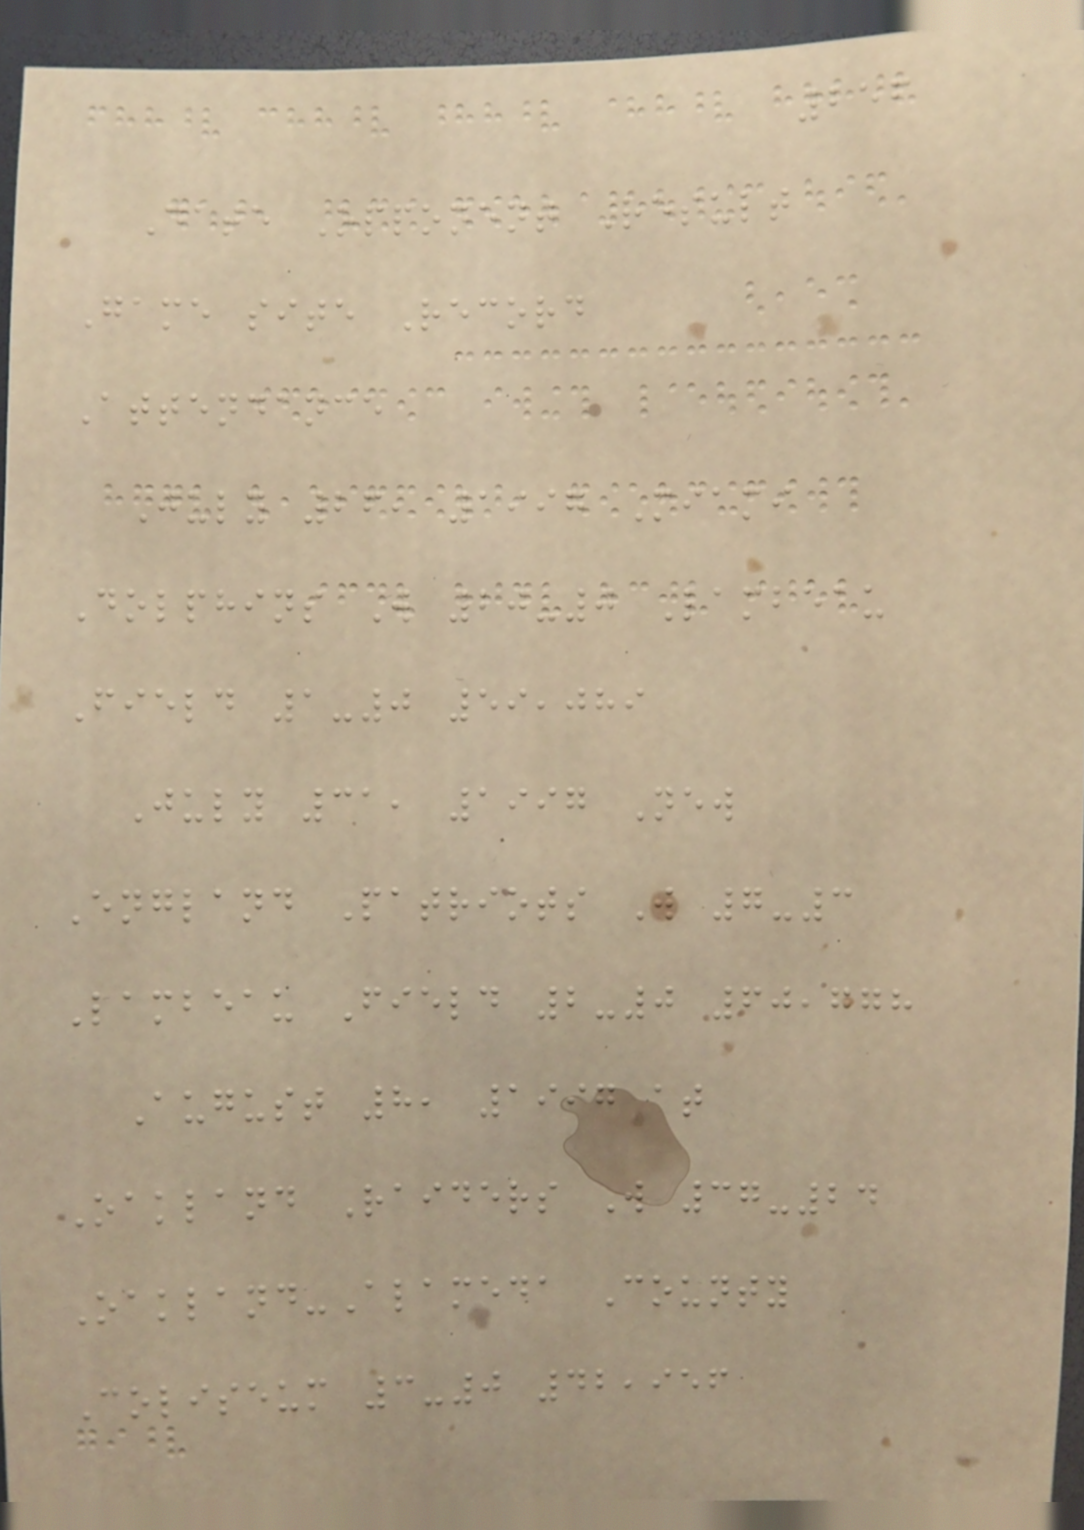256
Date Opponent Result
Game site Record
Attendance
July 26, 1997 Miami
Dolphins W 20-0 Lambeau
Field 1-0 59,089
July 31, 1997 New
England Patriots W 7-3
Lambeau Field 2-0 60,778
August 8, 1997 at
Oakland Raiders W 37-24
Oakland-Alameda County
Coliseum 3-0 42,956
